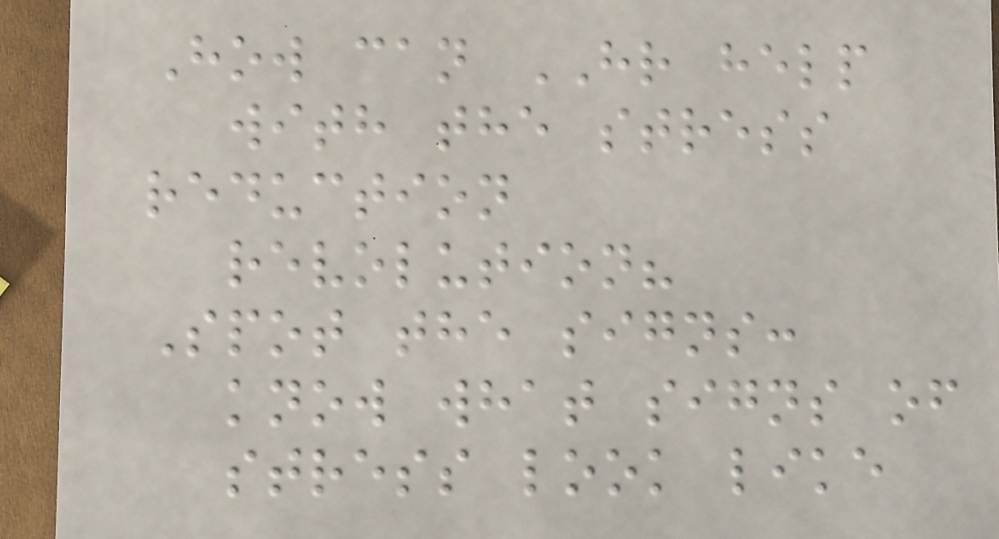How can HR help
with the stress
reduction
revolution?
Spot the signs:
know what signs of
stress look like
